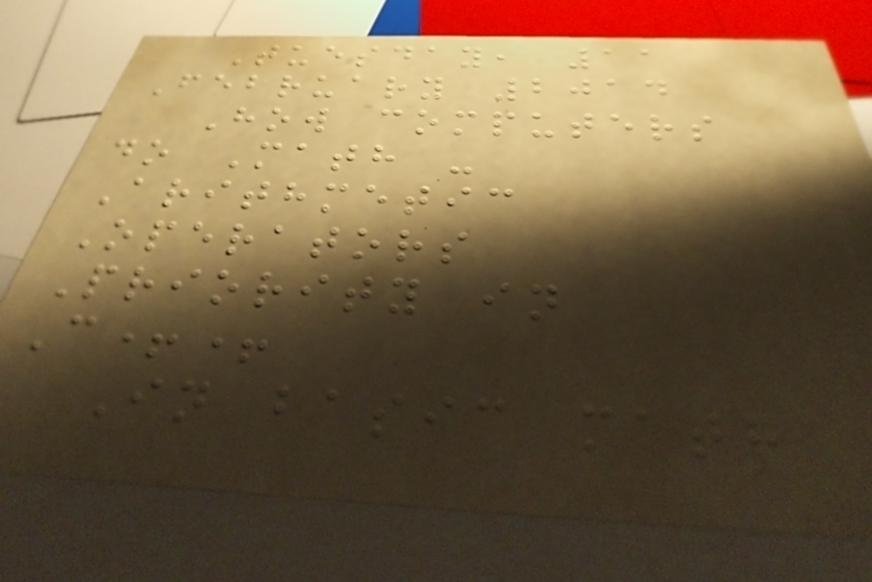Tuesday, 11
February 2014
How computers
do Math -
Arithmetic
Operators
Priority in
C++
In basic math
